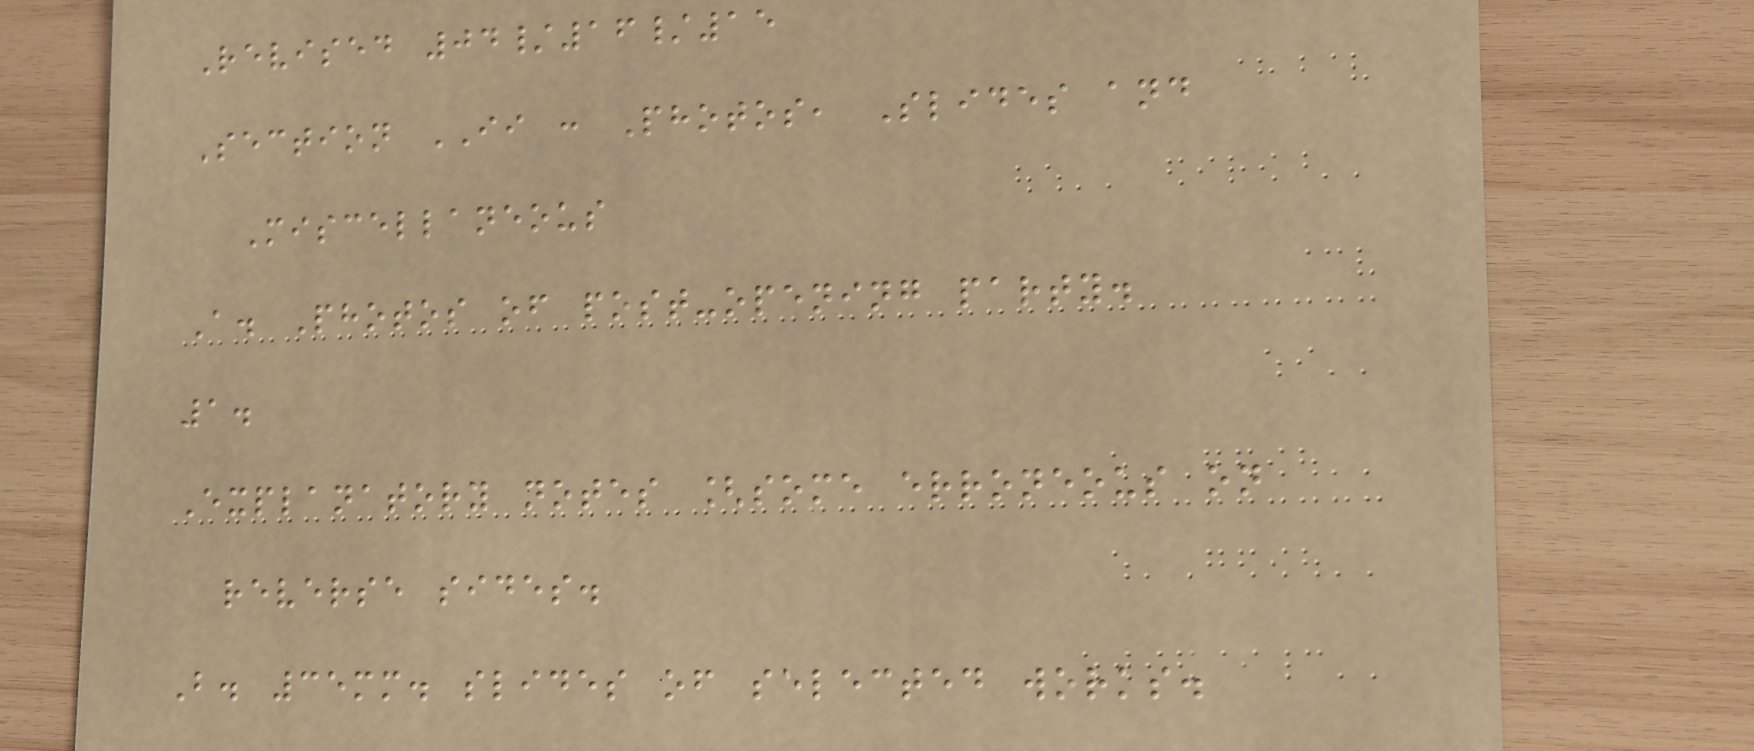Revised 04/16/15
Section II : Photos, Slides and
Miscellaneous
A. Photos of post-opening party.
1.
Explanatory notes [some erroneous on
reverse sides.
B. 35mm. slides of selected works.
